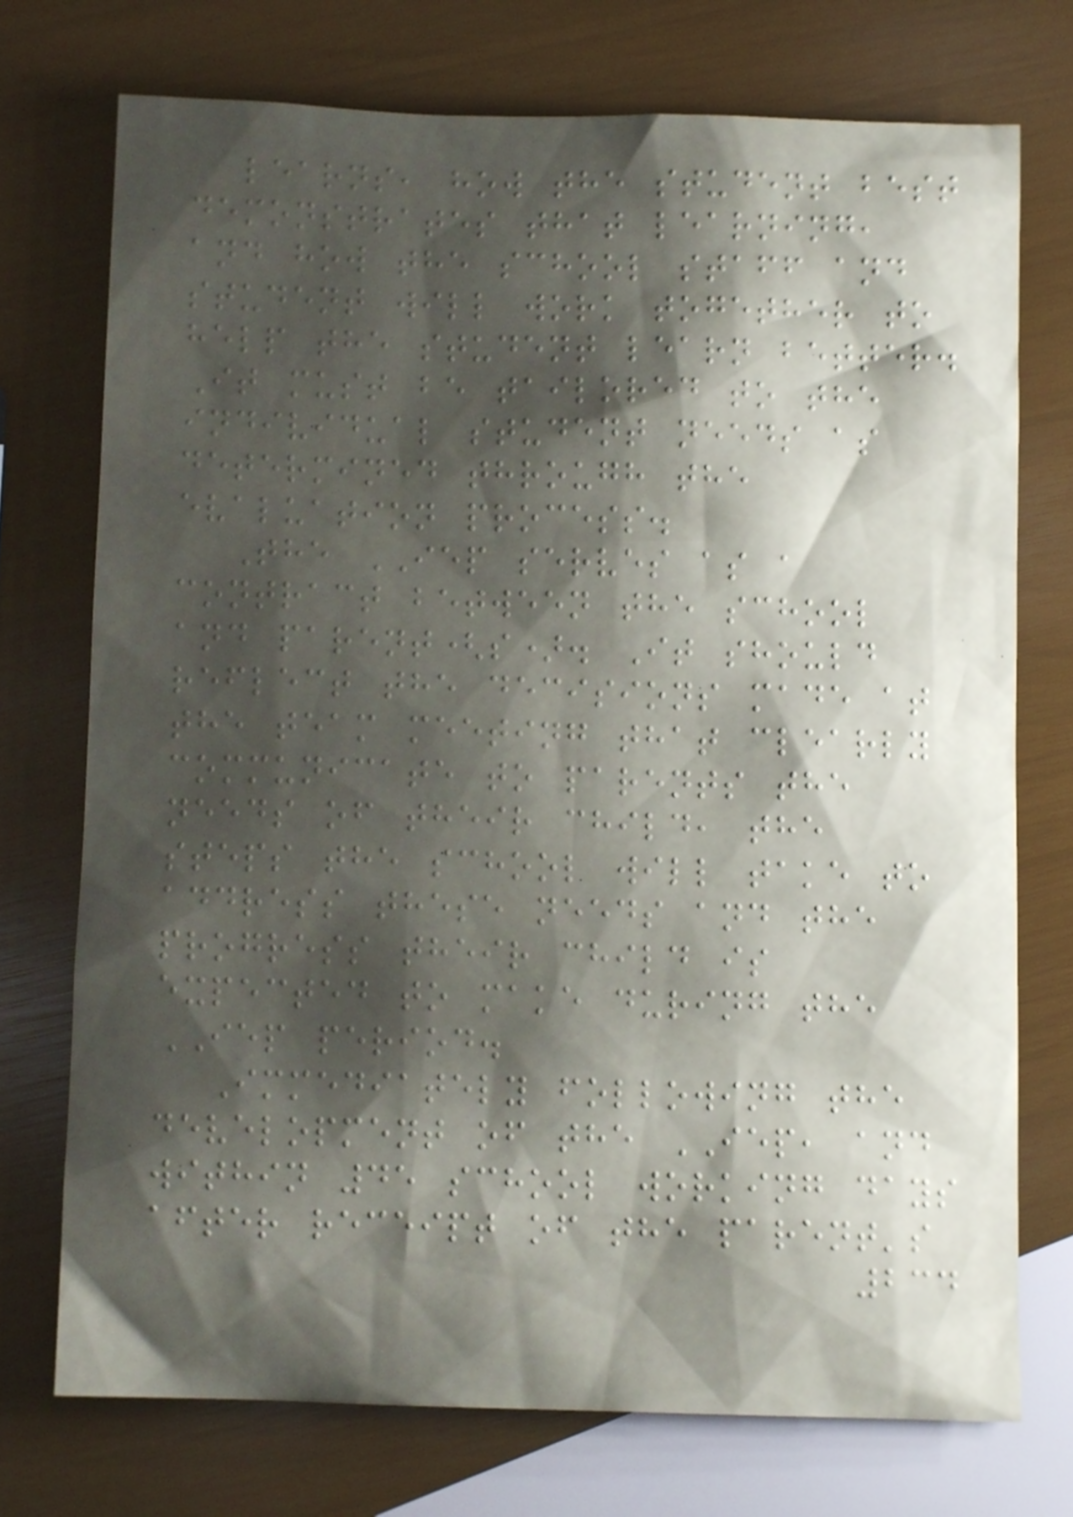learns, how the student best
demonstrates that learning,
and how the school staff and
student will work together to
help the student learn better.
It must be tailored to the
individual student needs as
determined through the
evaluation process.
The IEP serves as a
contract between the school
and parent(s). It should
reflect the decisions made at
the team meeting that clearly
communicate to parents the
needs of their child, the
steps the school will take to
address these needs and the
progress their child is
expected to make during the
IEP period.
Immediately following the
development of the IEP, and
within 45 school working days
after receipt of the parent's
234
